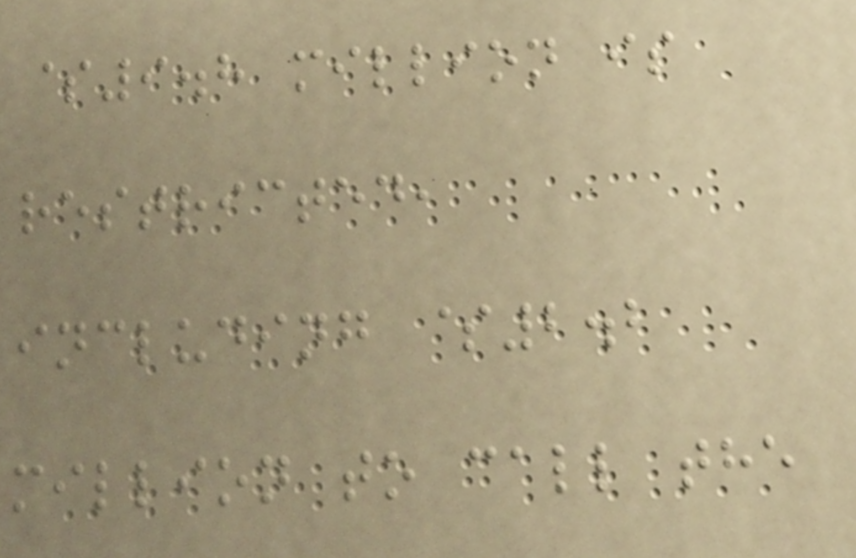$9.8 million is
restricted,
including $2.2
million to call the
